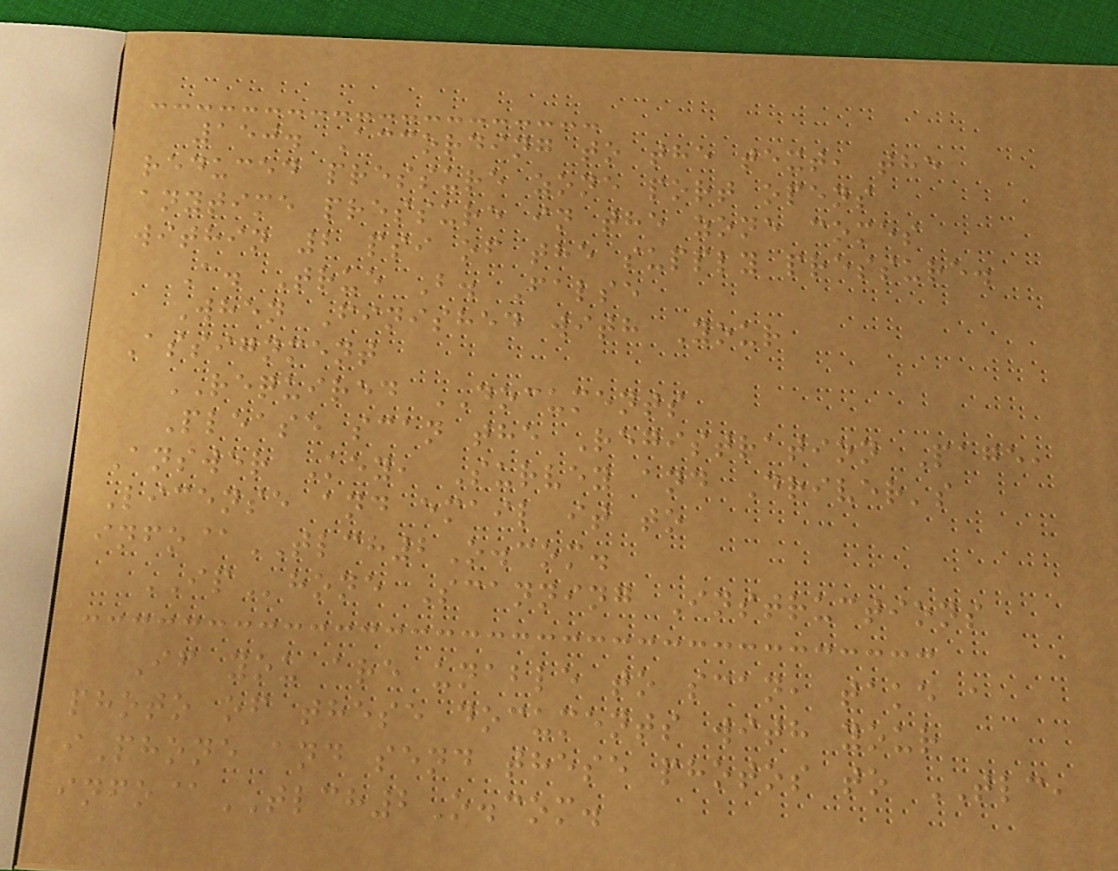150. According to the text, the
reduced pressure zone port opens
anytime pressure in the zone comes
within 2 psi of the supply pressure.
A. True B. False
When Finished with Your
Assignment
REQUIRED DOCUMENTS
Please scan the Registration Page,
Answer Key, Survey and Driver's
License and email it to
info@TLCH2O.com.
IPhone Scanning Instructions
If you are unable to scan, take a
photo of these documents with your
iPhone and send these photos to TLC,
info@TLCH2O.com.
